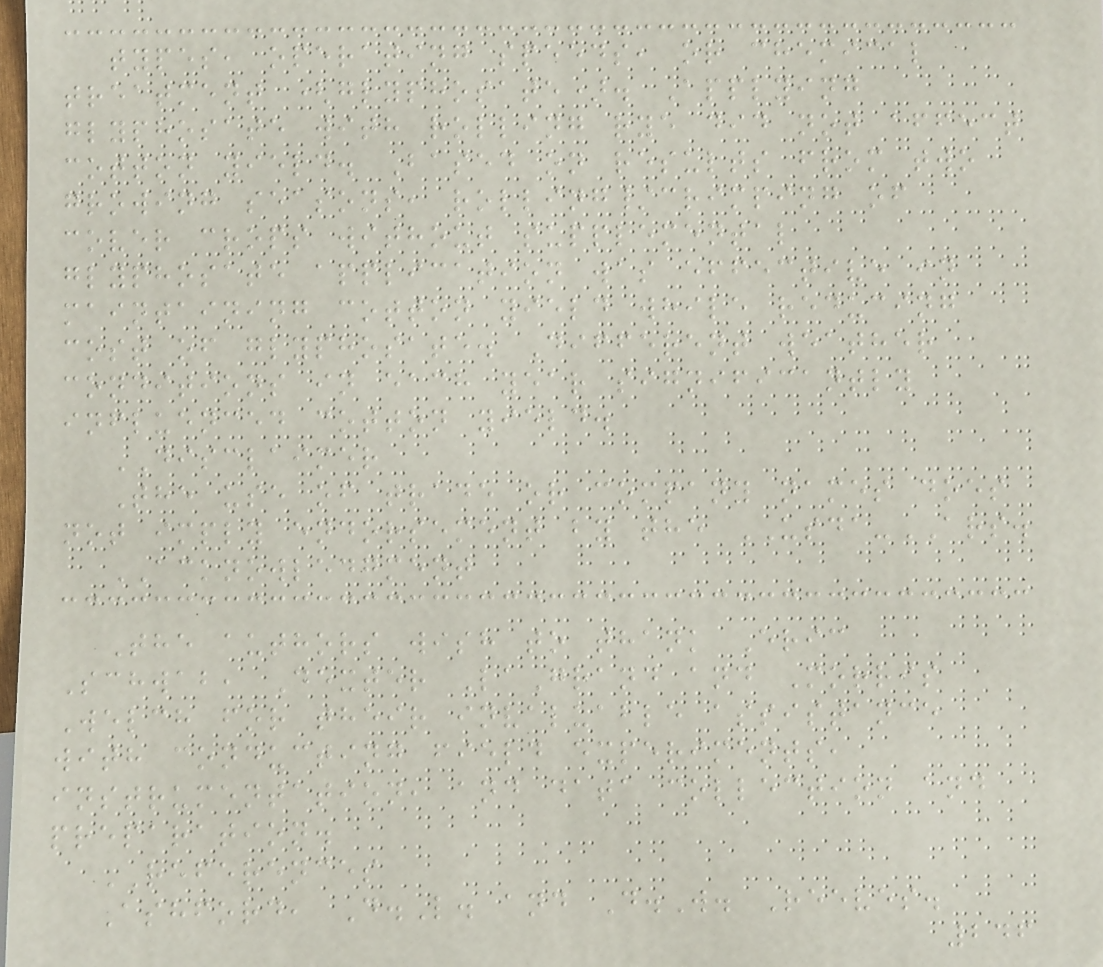types, operating speeds, or chemical
treatment (glyphosate). Applying
glyphosate with rolling rye did not affect
cotton yield. Based on results from two
growing seasons, rolling/crimping of
cover crops without supplemental
glyphosate application was effective in
maintaining cotton yield while reducing
cost of glyphosate. Different weather
conditions in each year significantly
influenced cotton yield.
DISCLAIMER
The use of trade or company names does
not imply endorsement by the USDA-ARS.
ACKNOWLEDGMENT
The authors wish to thank Eric
Schwab, Dexter LaGrand and Morris
Welch for their invaluable assistance
with conducting field experiments,
instrumentation, and data collection and
preparation.
REFERENCES
Ashford, D.L. and D.W. Reeves.
246
